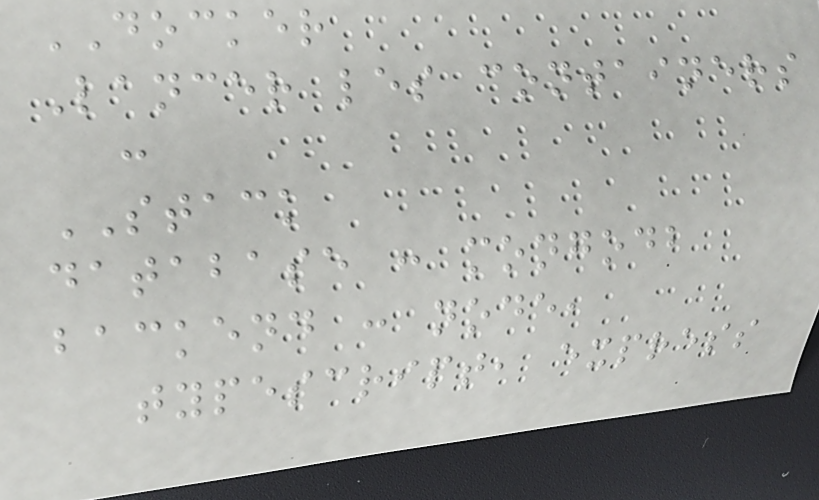DOCKER
Lancer les containers
:
STACK
database : mongodb
backend : node,
typescript, express
